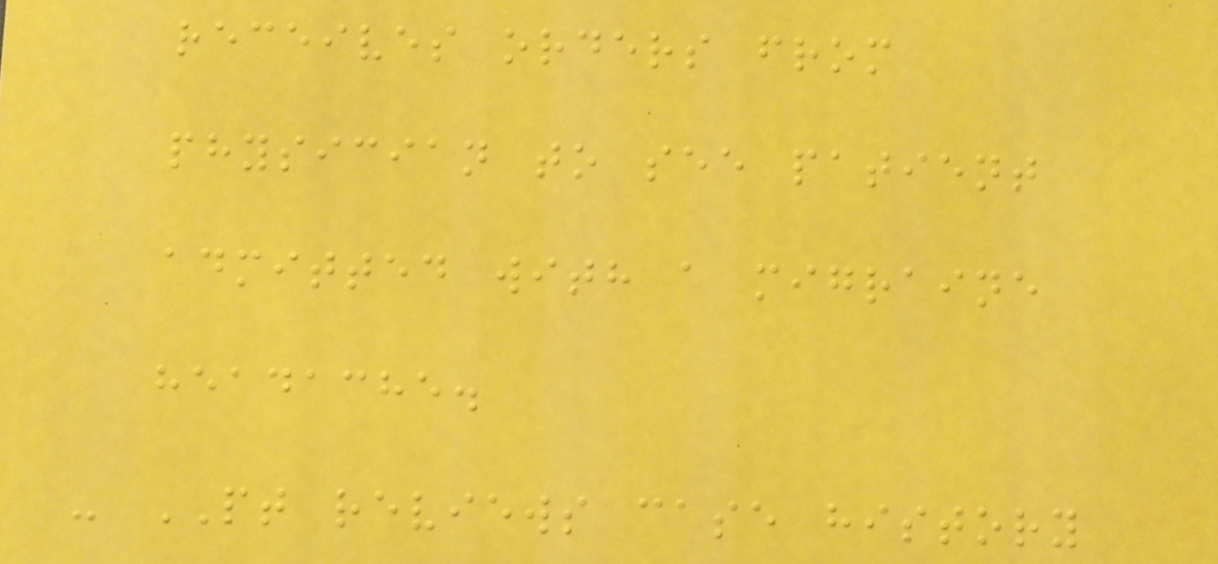receives orders from
physician to see patient
admitted with a migraine
headache.
- PT reviews case history
